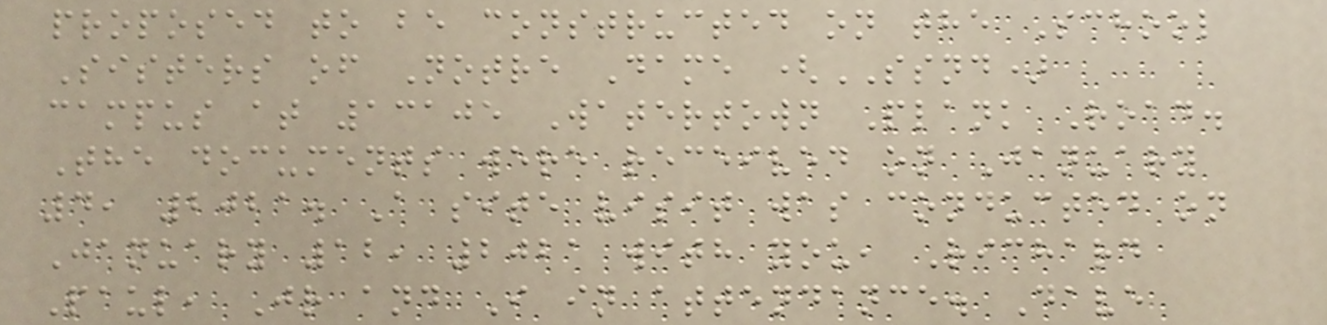proposed to be constructed on the School
Sisters of Notre Dame (SSND)
campus at 13105 Watertown Plank Road.
The documents were received on January
4, 2021. A site visit was conducted on
January 12, 2021 with you, Richard
Paul, Jr and I in attendance. Dave
